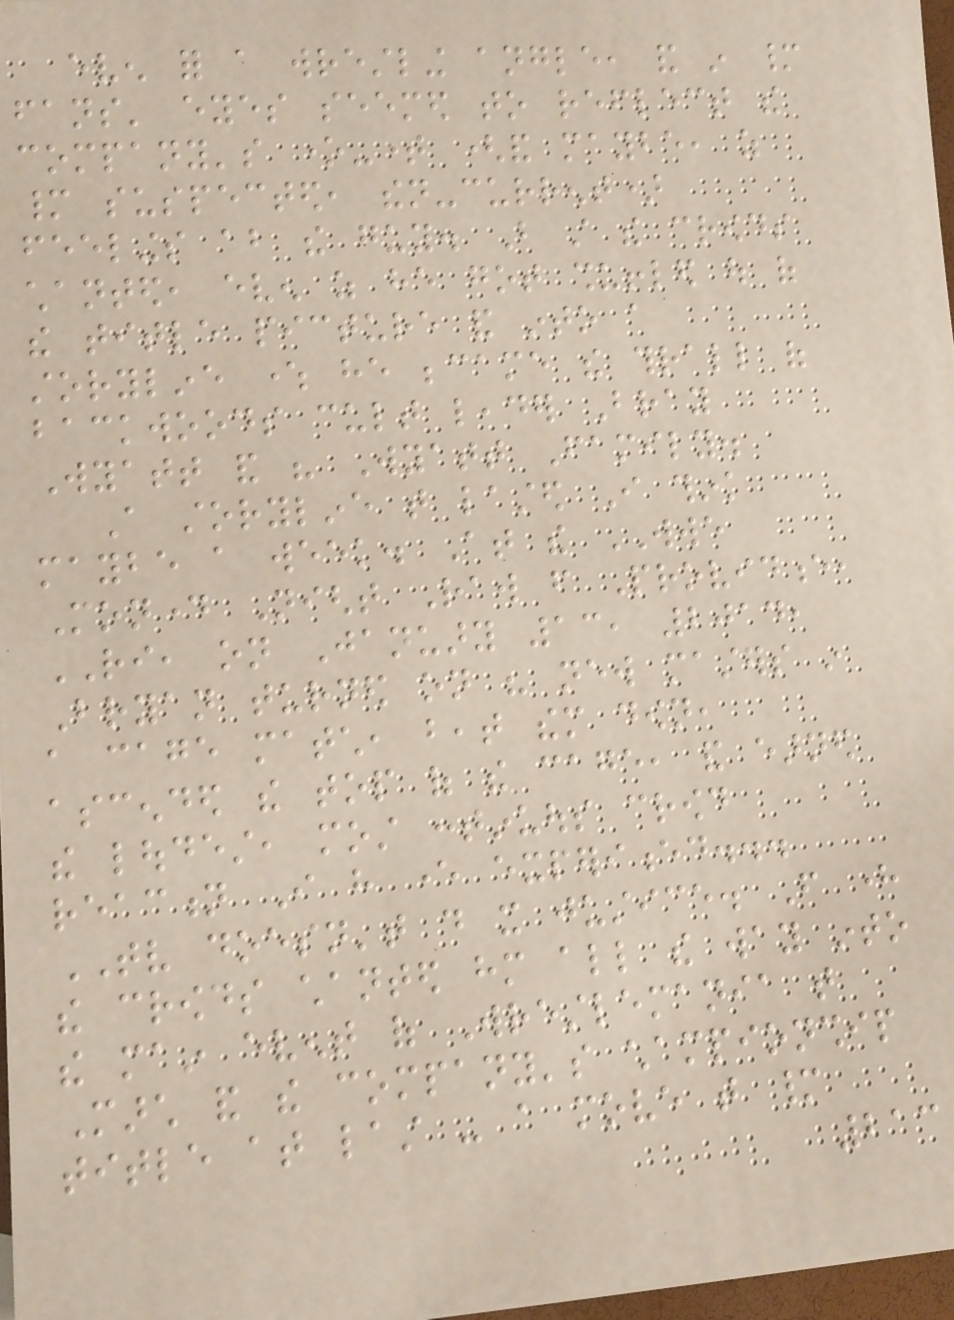even for a wrestling angle, and in many
fans' eyes seemed to reflect the
company's one-time (and maybe, as
many suspected, then-current)
feelings about the guy. But still the crowds
chanted, even as he got shuffled out of
the title picture and into a
storyline where he became the thrall of
backwoods cult leader Bray
Wyatt and his Wyatt Family.
A storyline that lasted I think
maybe a week. At the WWE
Monday Night Raw from Providence,
RI, on January 13, 2014,
Bryan turned on his new masters in
a cage match, beat them down,
ascended the top of the cage, and earned
the loudest, most continuous crowd
reaction I have ever experienced...
TV doesn't do it justice. From here
the crowds chanted him all the way into
the main event of Wrestlemania that
March and the company's championship
title at last - a move that many
213
